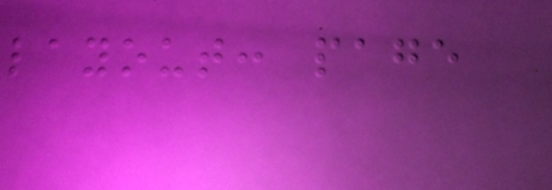layout: page
